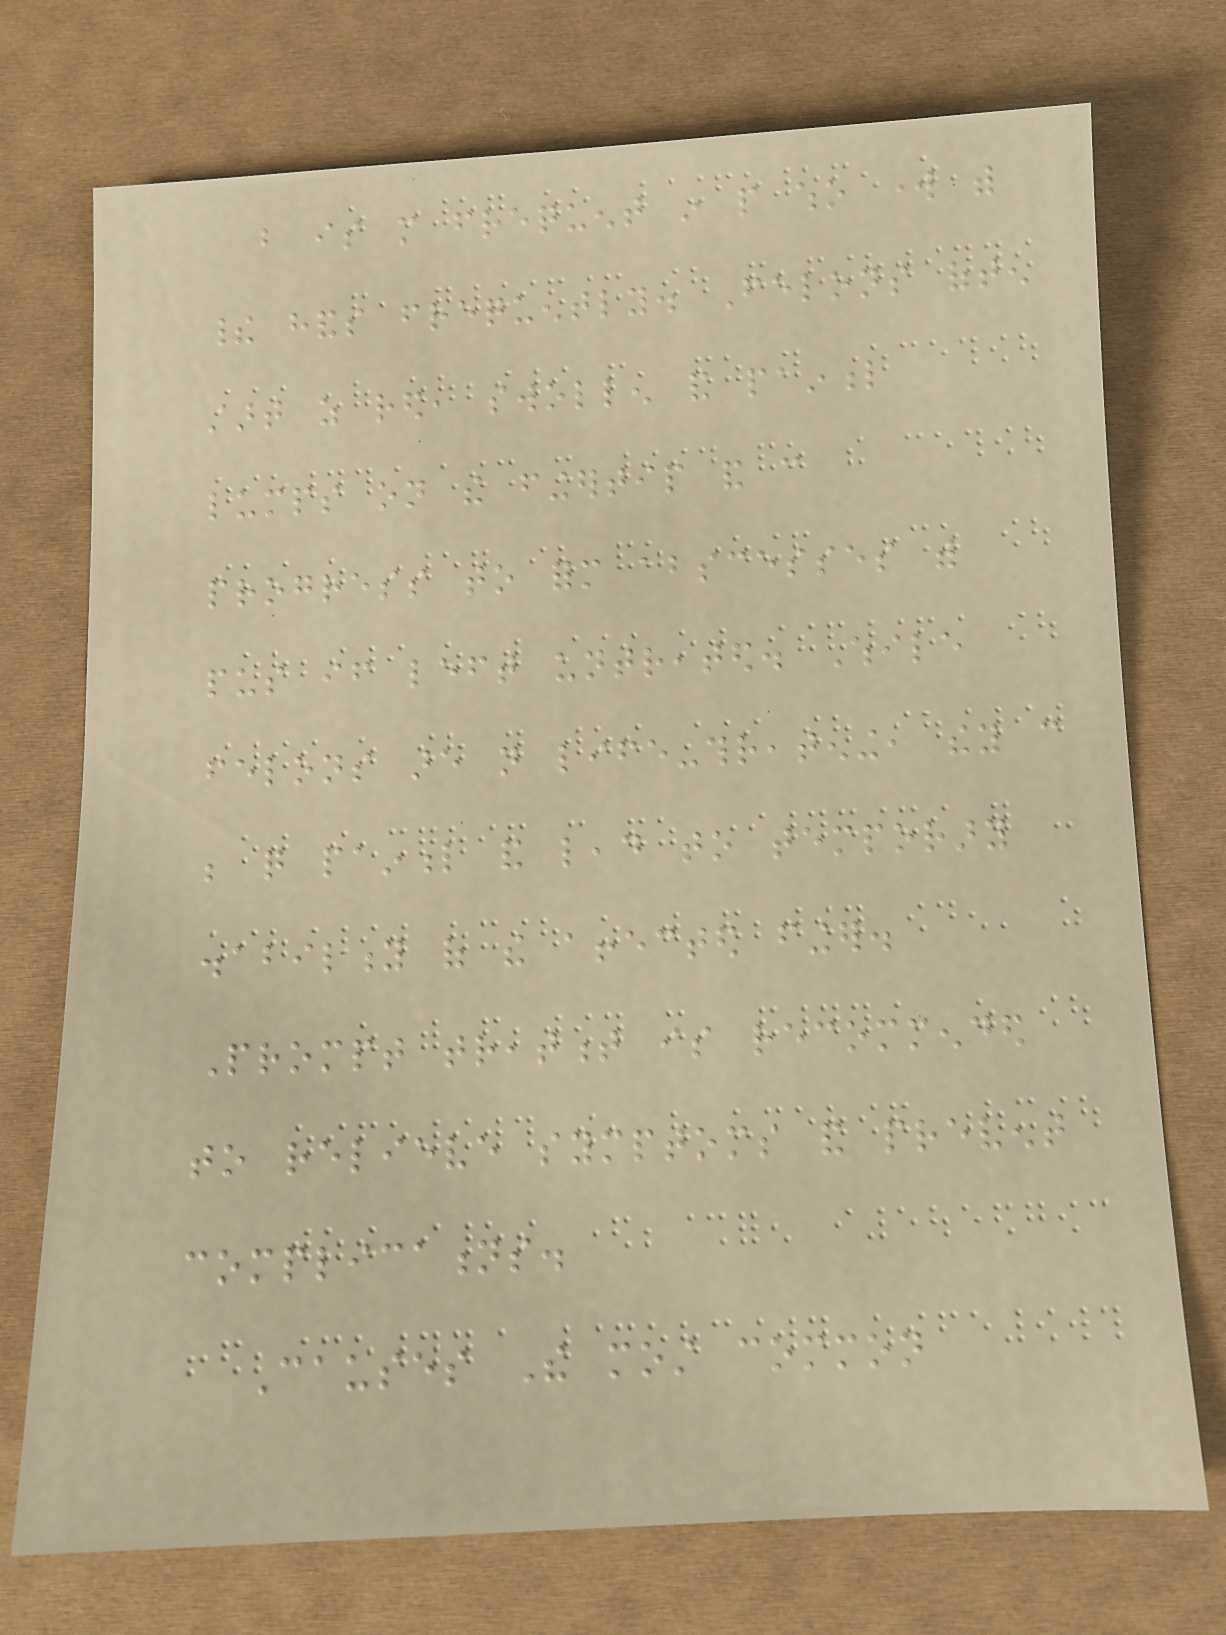but is more frequent in people who work with
their hands frequently. Felons often
start as red, swollen and painful
lumps on the fingertip and can
progress to form abscesses with
pus if left untreated. While
felons are not life-threatening, they can
be quite painful and lead to temporary
disability of the affected finger.
Prompt treatment is recommended
to relieve symptoms and prevent
complications.
Causes The most common
